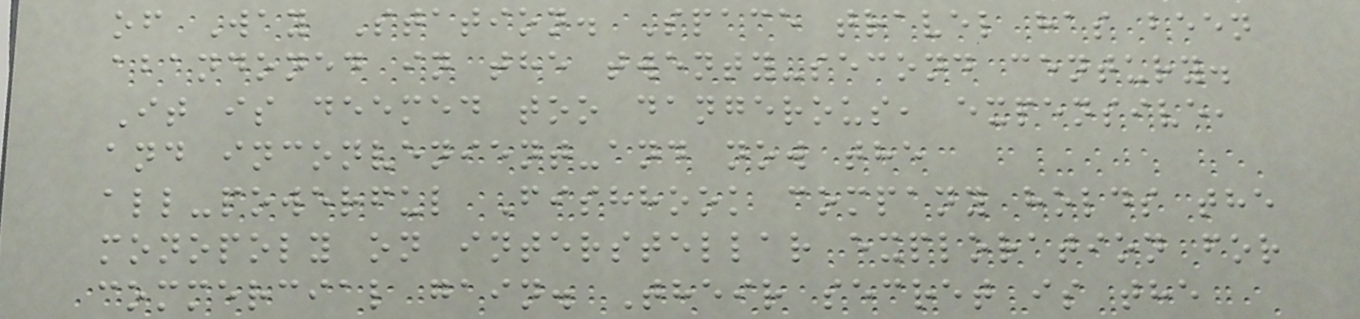of Way Station. Space travel has been
abandoned in the twenty-second century.
It is deemed too dangerous, expensive,
and inconvenient-and now the
all-powerful Fishhook company holds the
monopoly on interstellar exploration for
commercial gain. Their secret is the
